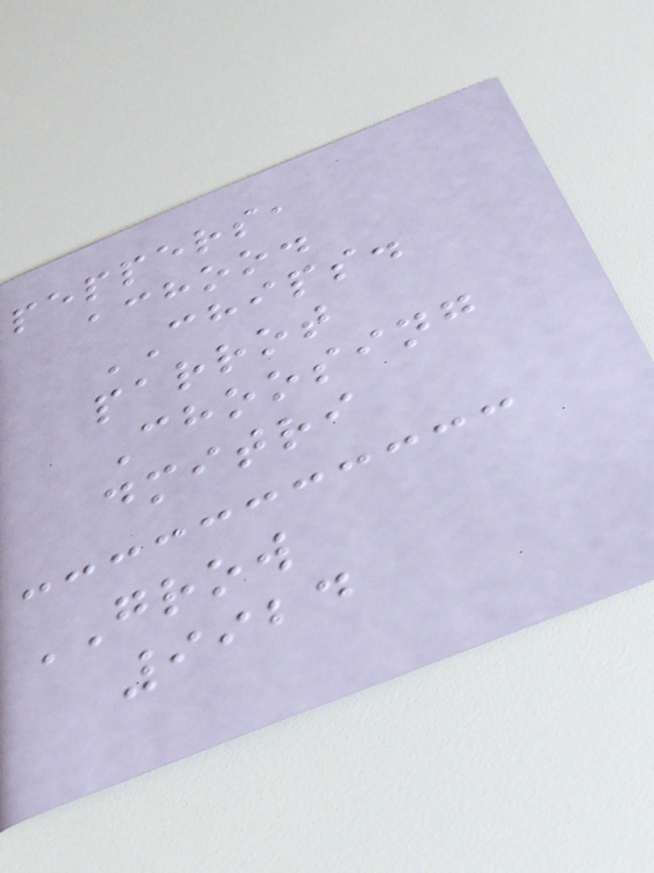peppers,
achoo.
CHIPS.
parrot
Choosing
dmitri
GROW
9924
